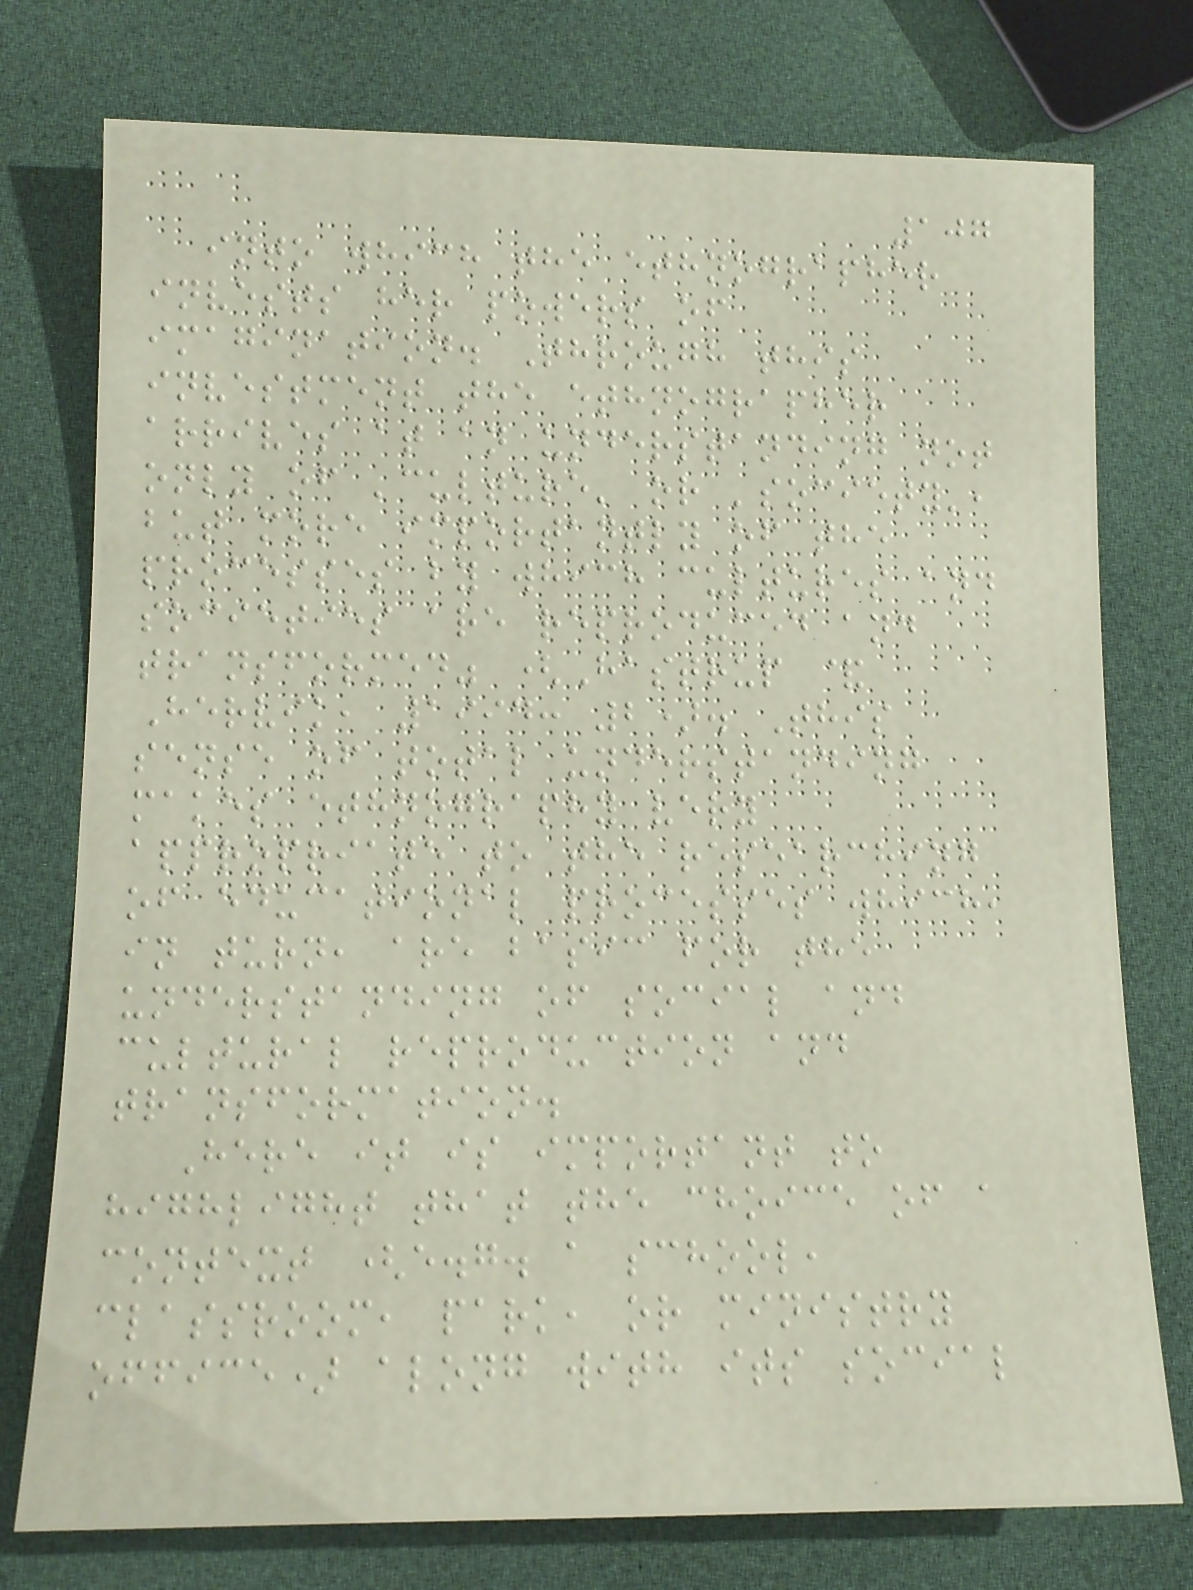107
into which the ethnographer
invests her powers of
imagination. Through this
investment the ethnographer
arrives at an understanding not
only of 'culture' or 'society',
but more importantly of the
processes by which cultures and
societies are reproduced and
transformed" (Hastrup &
Hervik, 1994: 2). This
sense of total understanding
makes ethnography very
appropriate to the researching
of educational processes which,
in turn, are basic for the
understanding of social and
cultural reproduction and
transformation.
Here it is important to
highlight that the choice of a
context (e.g. a school,
classroom, park, or ministry
office) along with its social
